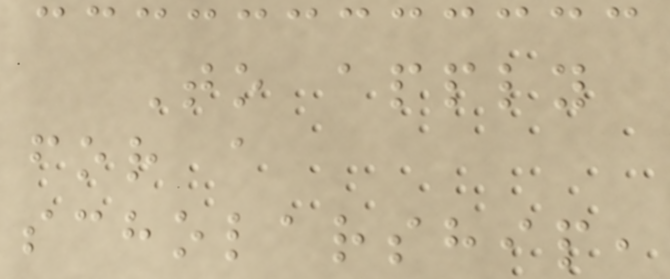To apply
for a
scholarship,
